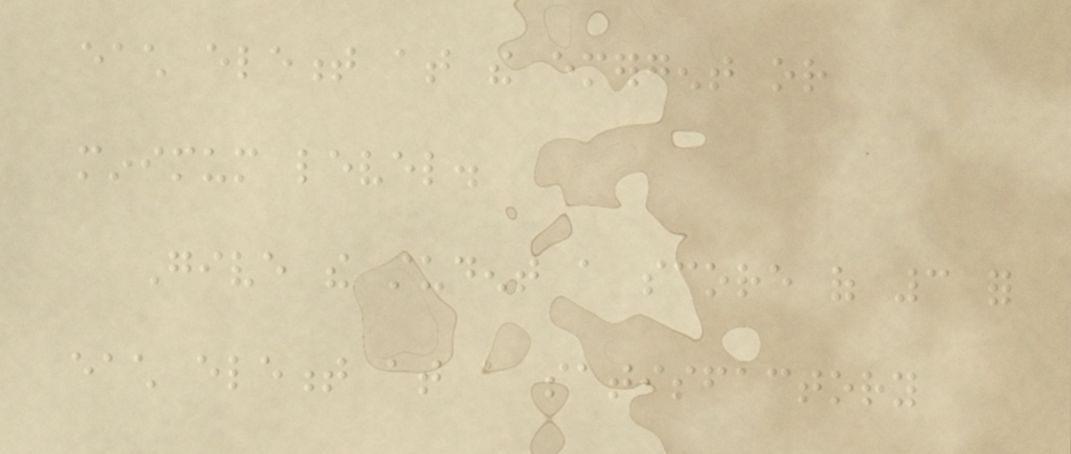each element at the emergent or
minimum level.
Give the student a score of 3 for
each element at a satisfactory
